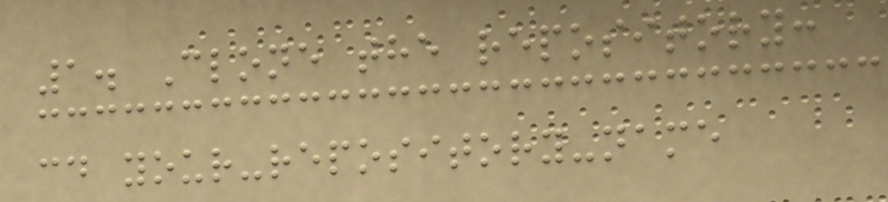1. Clone the repository:
cd your-repository-name
